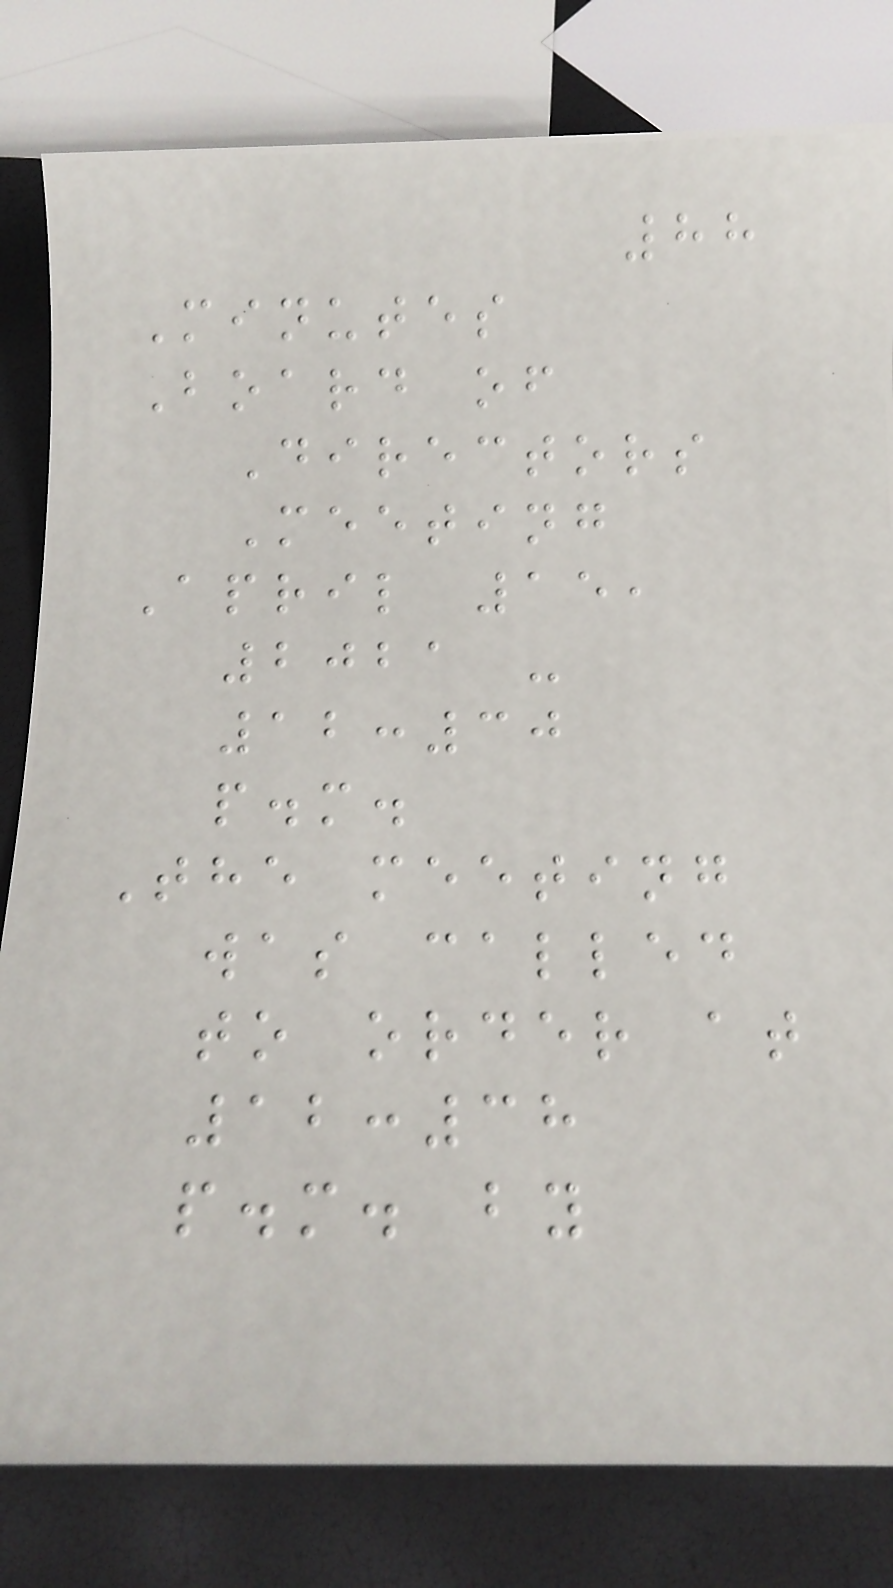88
Minutes
Board of
Directors
Meeting
April 15,
2021 -
12:30
p.m.
The meeting
was called
to order at
12:38
p.m. by
